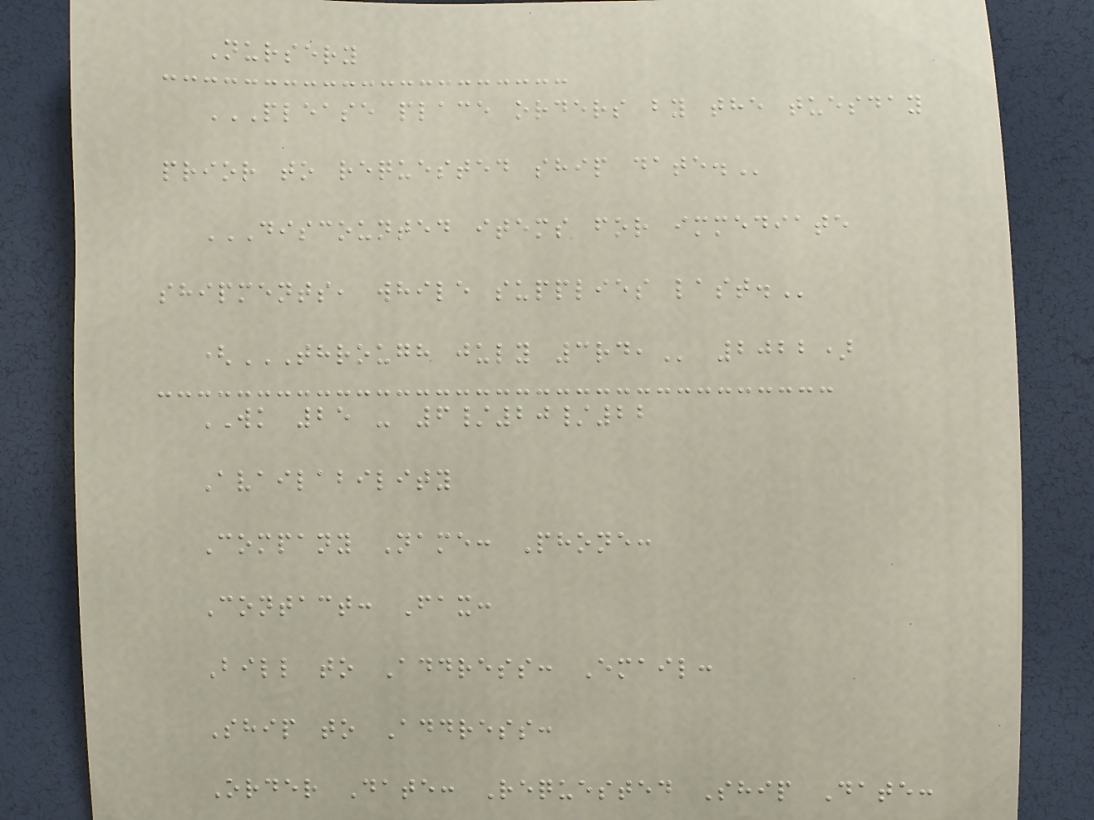Nursery
PLEASE PLACE ORDERS BY THE TUESDAY
PRIOR TO REQUESTED SHIP DATE.
DISCOUNTED ITEMS FOR IMMEDIATE
SHIPMENTS, WHILE SUPPLIES LAST.
(THROUGH JULY 3RD, 2022)
WK 25 - 6/20/22
Availability
Company Name: Phone:
Contact: Fax:
Bill to Address: Email:
Ship to Address:
Order Date: Requested Ship Date:
